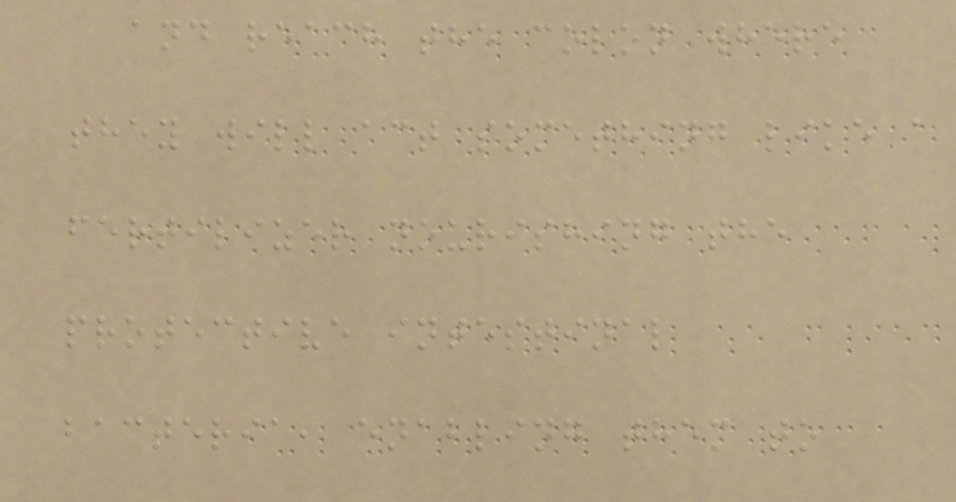and reach the colon where
they will act something like a
fertilizer nourishing the
protective intestinal
bacteria, enabling them to
